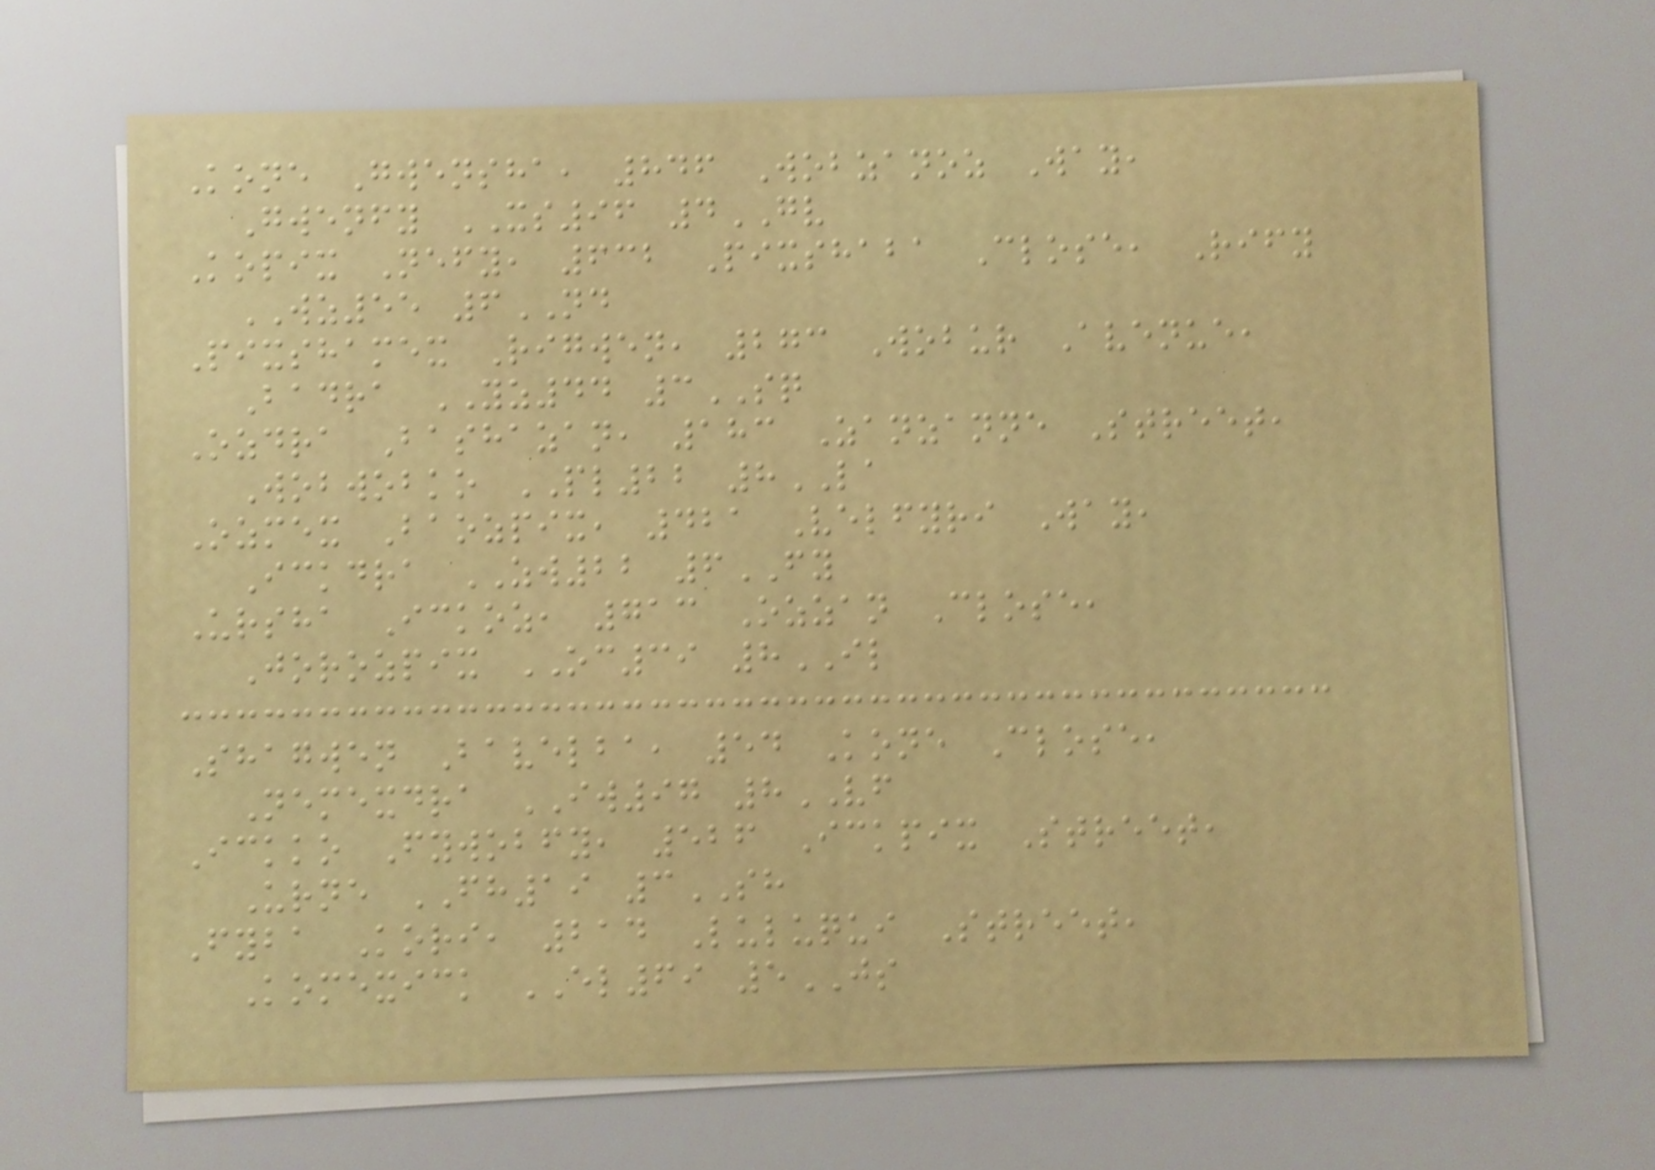Kone Gwensha, 846 Wobzanoz Way,
Gwenfy XS96 4GV
Kopix Nefy, 632 Pixshaba Close, Rify
WZ55 6ND
Pixshamex Rigwen, 273 Wobur Avenue,
Badra YZ44 3SQ
Ozdra Bashazan, 183 Zanzanne Street,
Wobwobko PL22 8LA
Ozmex Baozpix, 421 Velfyri Way,
Ickdra ZW22 6FY
Ursha Ickoz, 713 Ozzan Close,
Jorozpix OC39 8IL
Shagwen Bavelba, 54 Kone Close,
Nemexdra IW97 8VF
Ickko Fywobfy, 526 Ickpix Street,
Urne FH19 3SH
Fyba Kori, 214 Luluqui Street,
Komexick EL69 5JS
